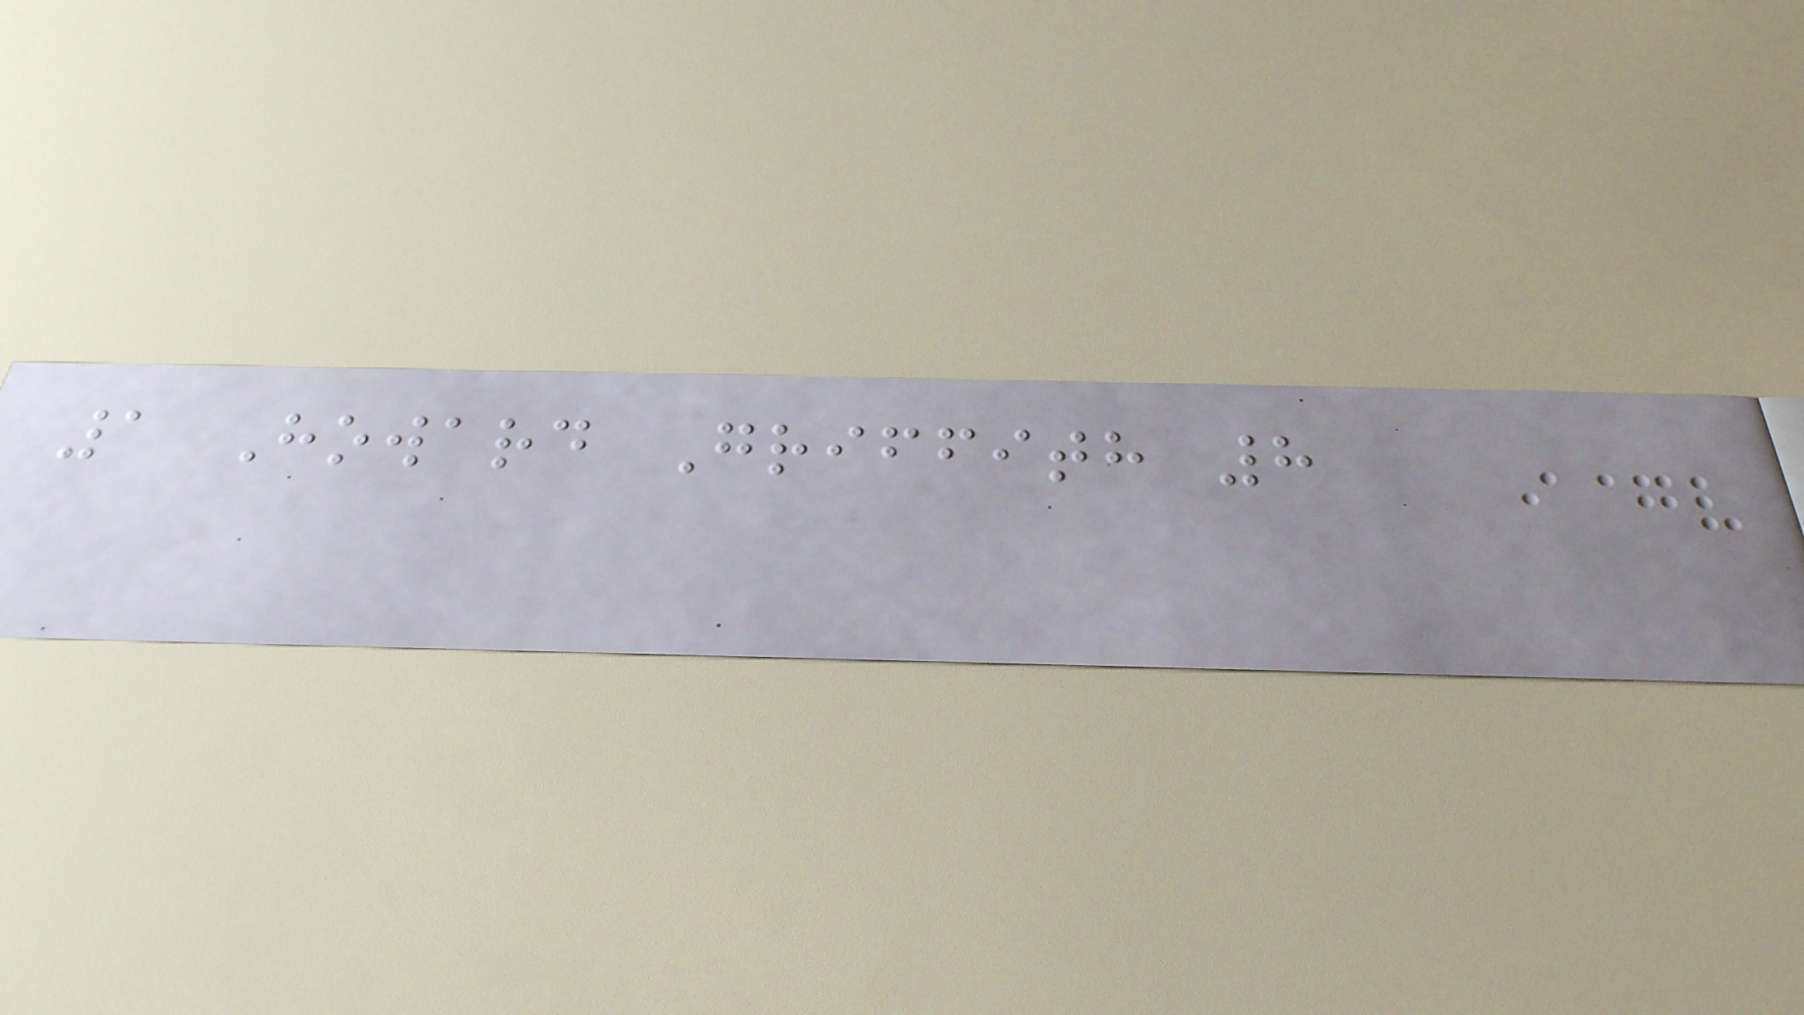1 Howard Griffith 8
